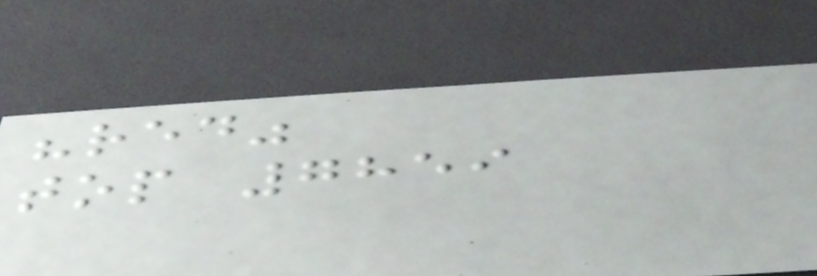"red"
top 7859
